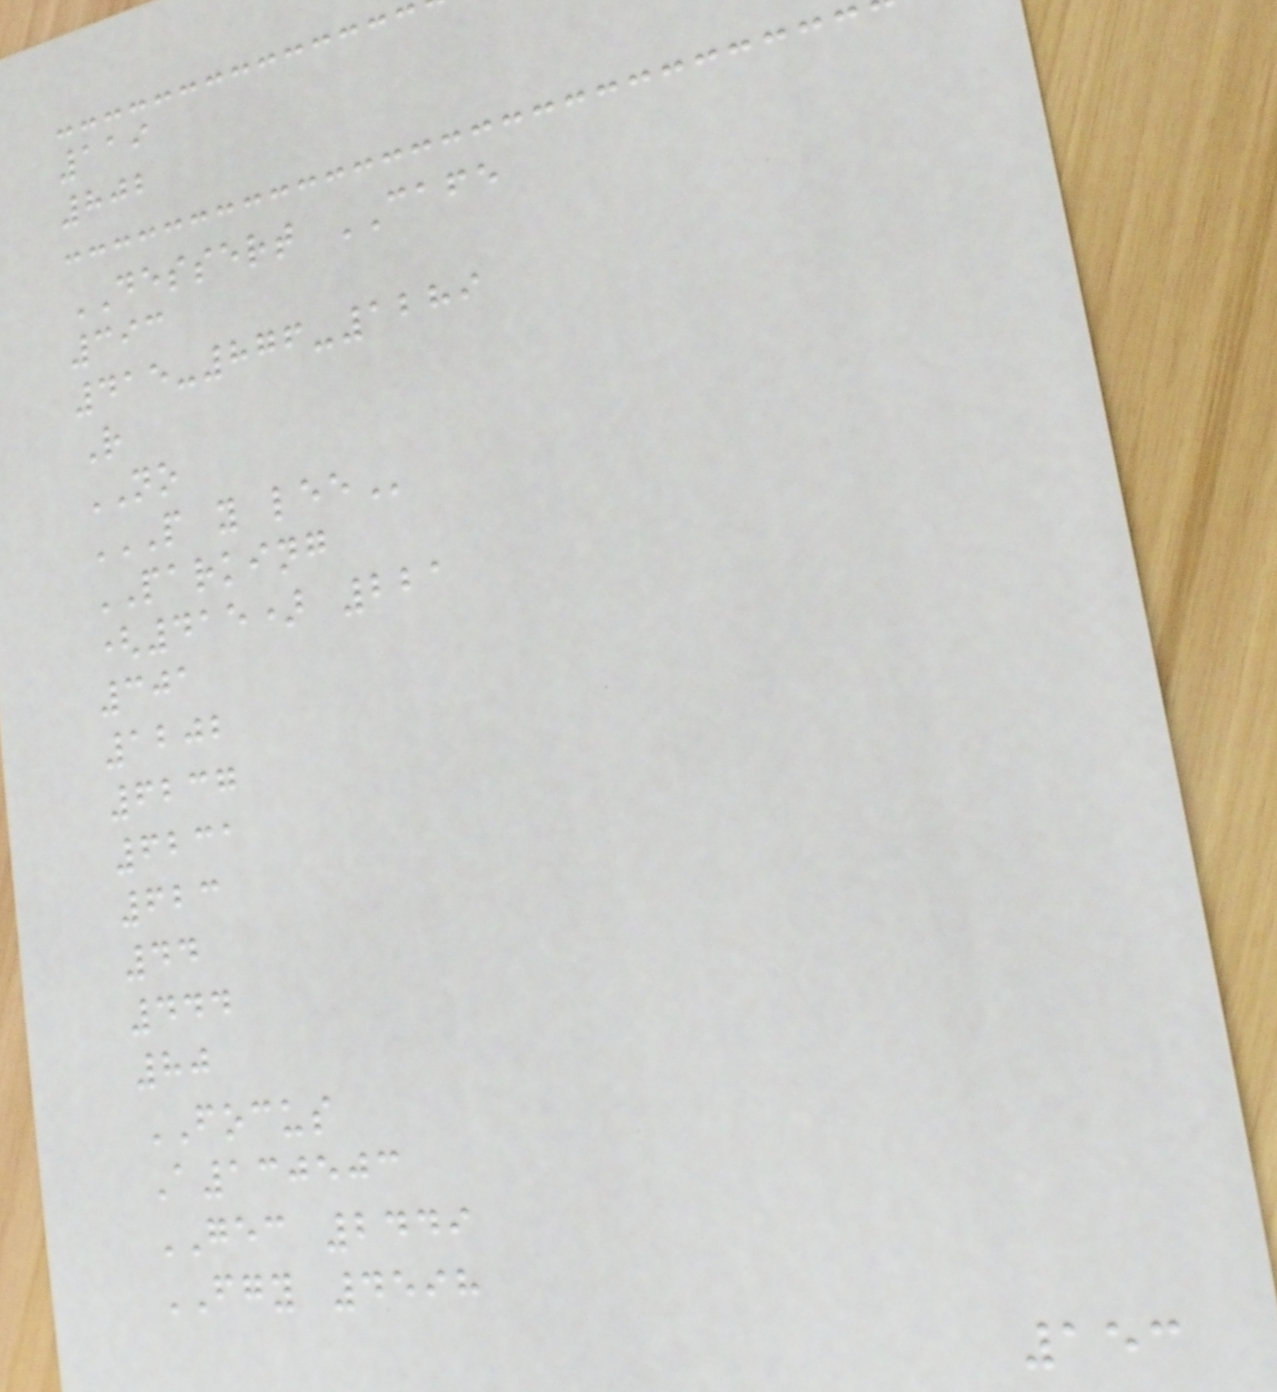119
802
DESSERT CAFE
393
415-876-1289
R
NO
P Y LEE
PARKING
(415) 221
301
1202
6237
6231
623
44
444
80
FOCUS
A130503
GEC 2449
FGY 4598
153
